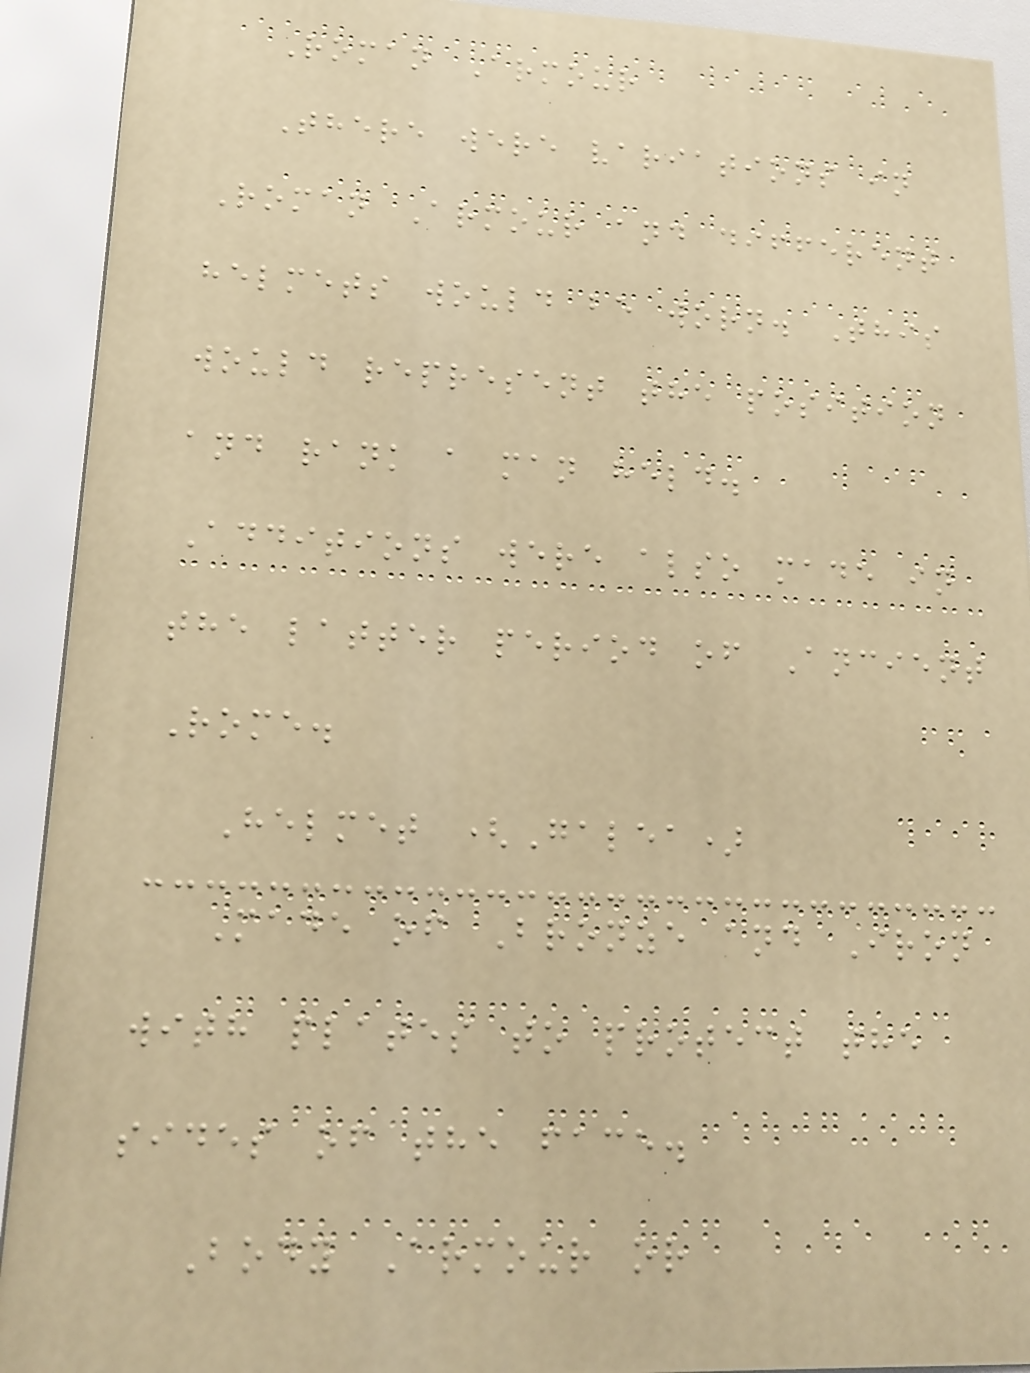Roman Armour
There were variations in
Roman Armour and different
helmets would be worn. This
would represent the position
and rank a man held.
Additions were also made in
the latter period of Ancient
Rome.
Helmet (Galea)
Made of Bronze and Iron
with plates to protect the
sides of the face.
Body Armour or
